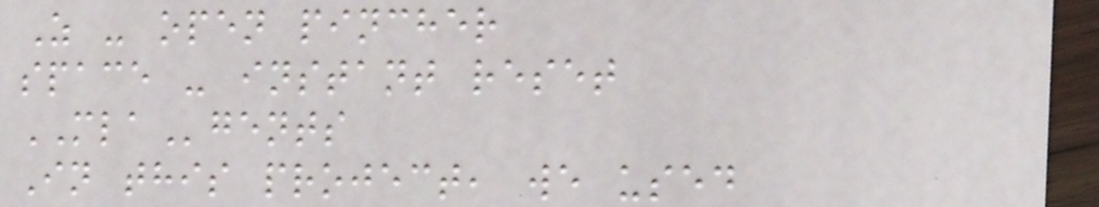Z - open pincher
space - instant reset
MLAgents
In this project, we used
